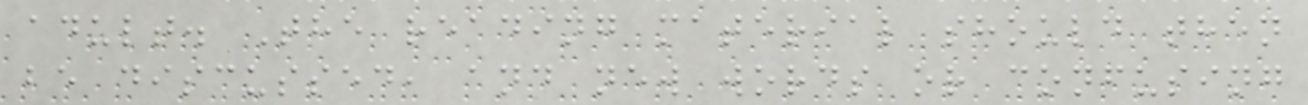adult. The reading material should then
be discussed, and new words or confusing
